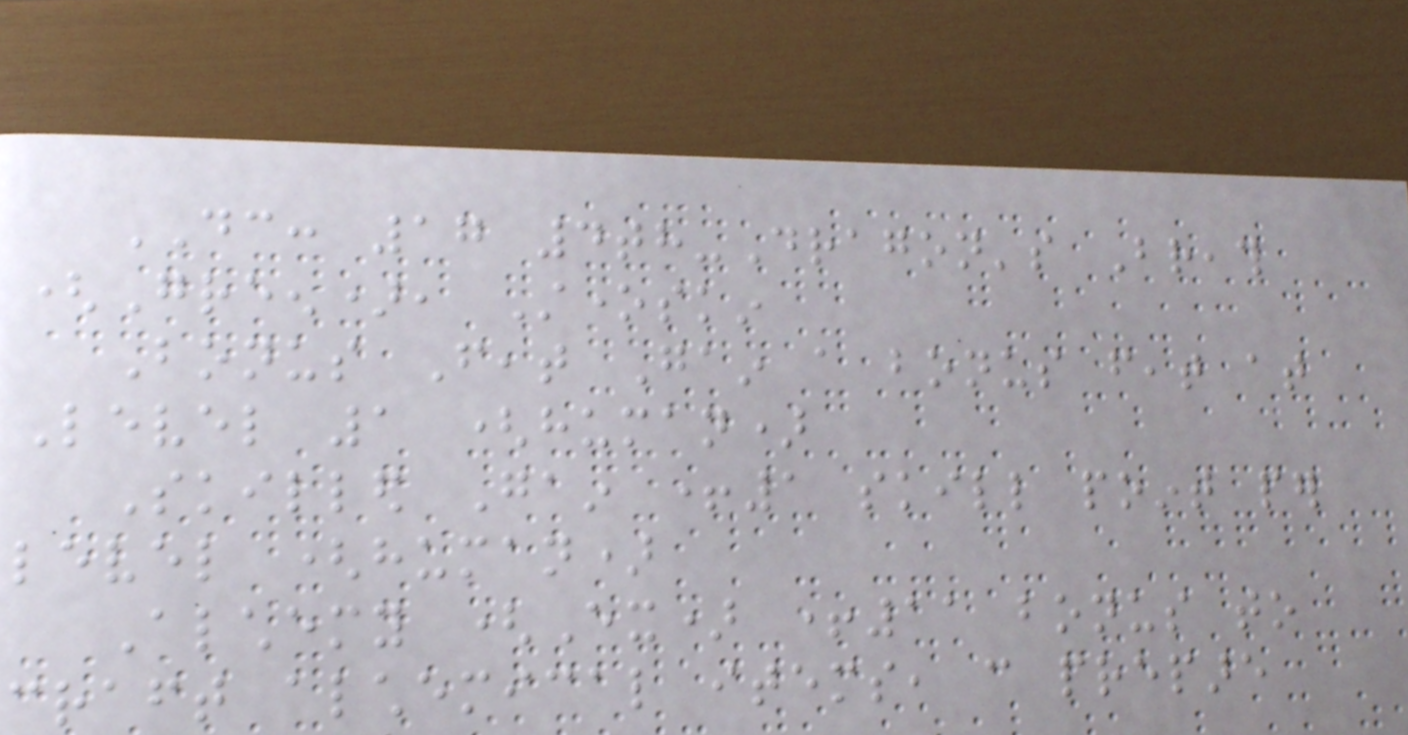DC: 17 4th-Dragon's Breath
(Green), Stoneskin
Bonus Feat Gain a bonus feat at
Level 1 (human)
Skilled Gain +1 skill point per
level (human)
Alchemy (Ex) +11 bonus to
craft alchemical items, can prepare
